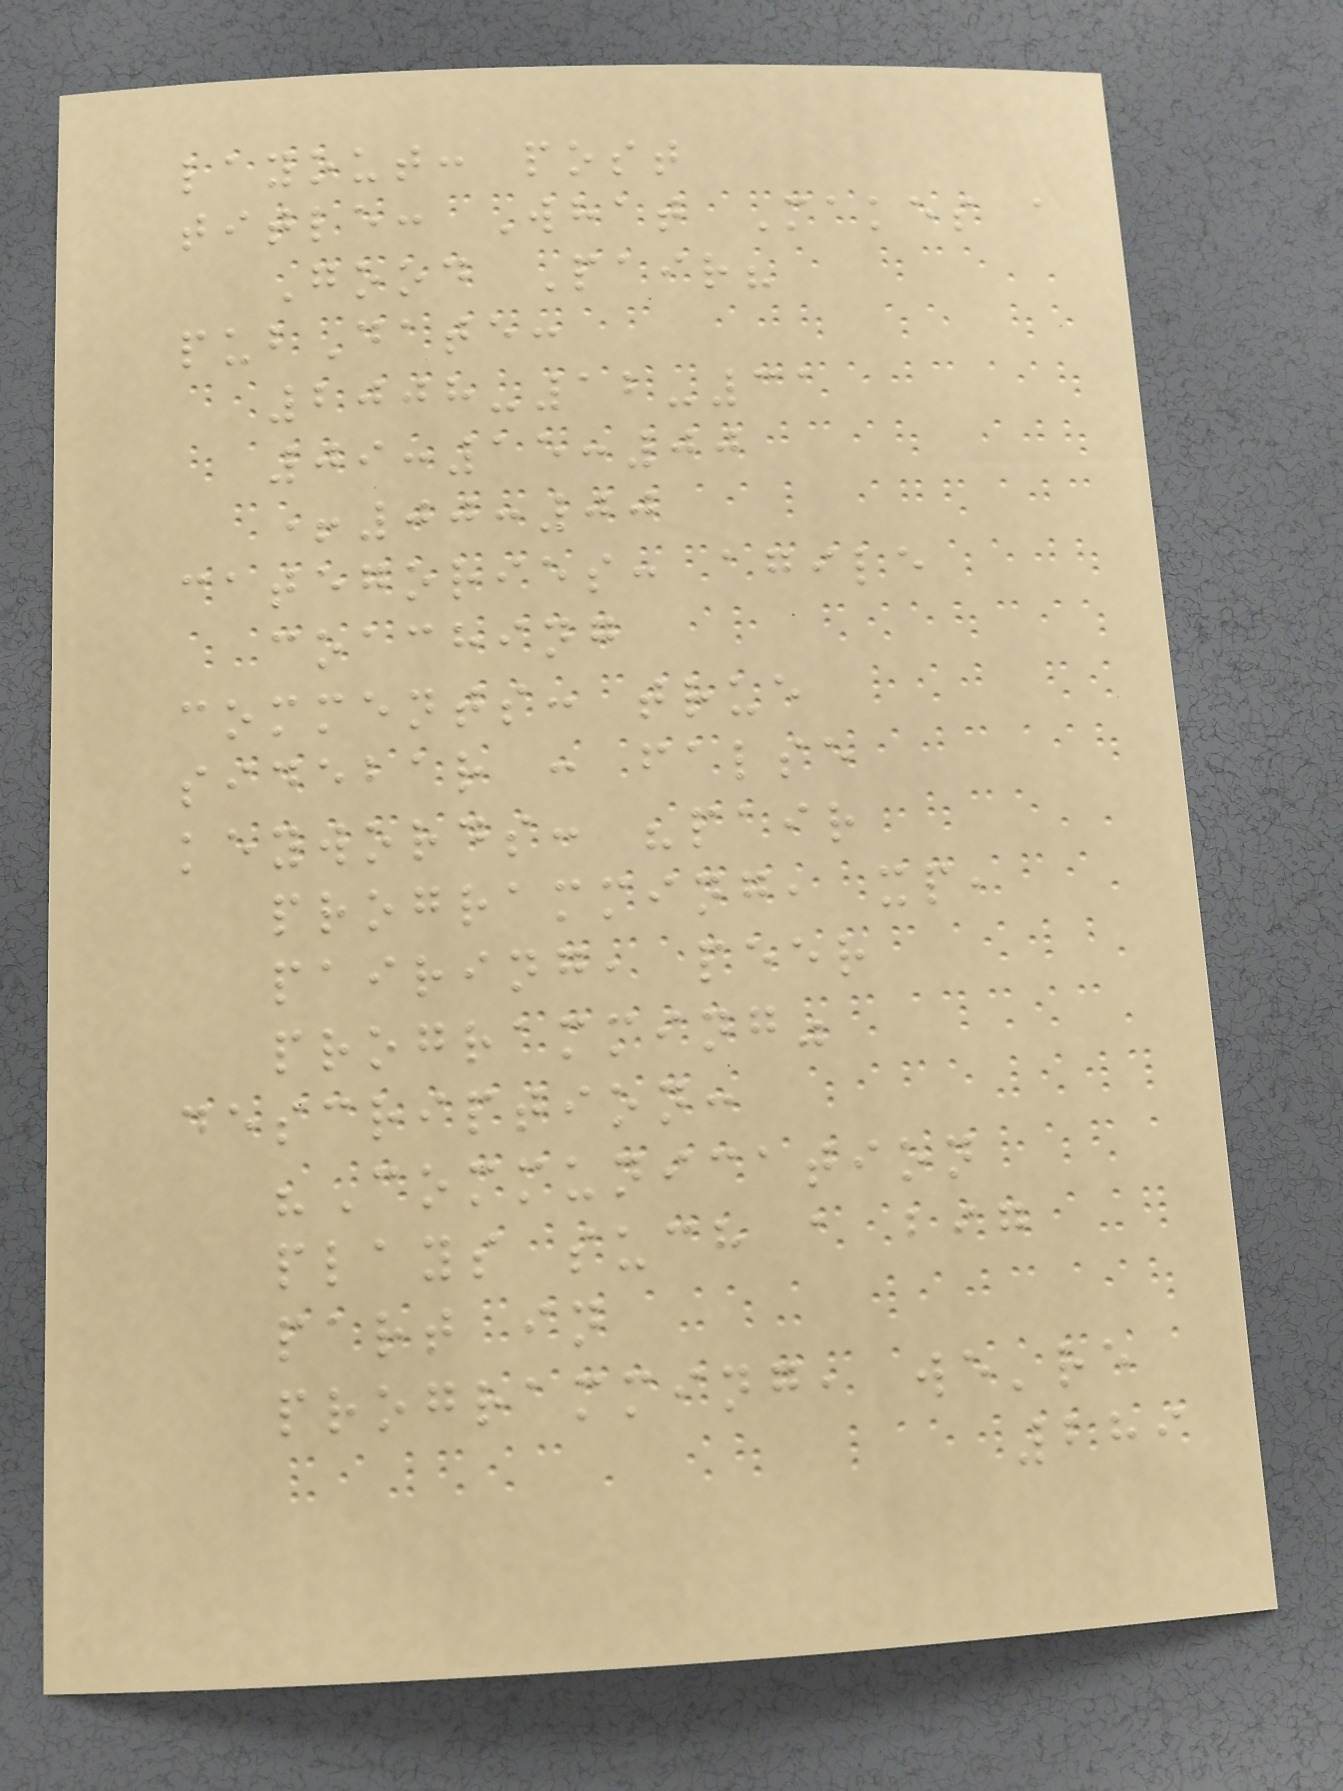layout: post
title: What Makes a
Good Pair?
pubDate:
2008-12-31
09:15:00
+00:00
categories: agile
coaching
comments: true
sidebar : false
keywords: "pair
programming, xp,
pairing, peer
programming"
description:
"Communication
plays such a big
part in
programming, we're
289
